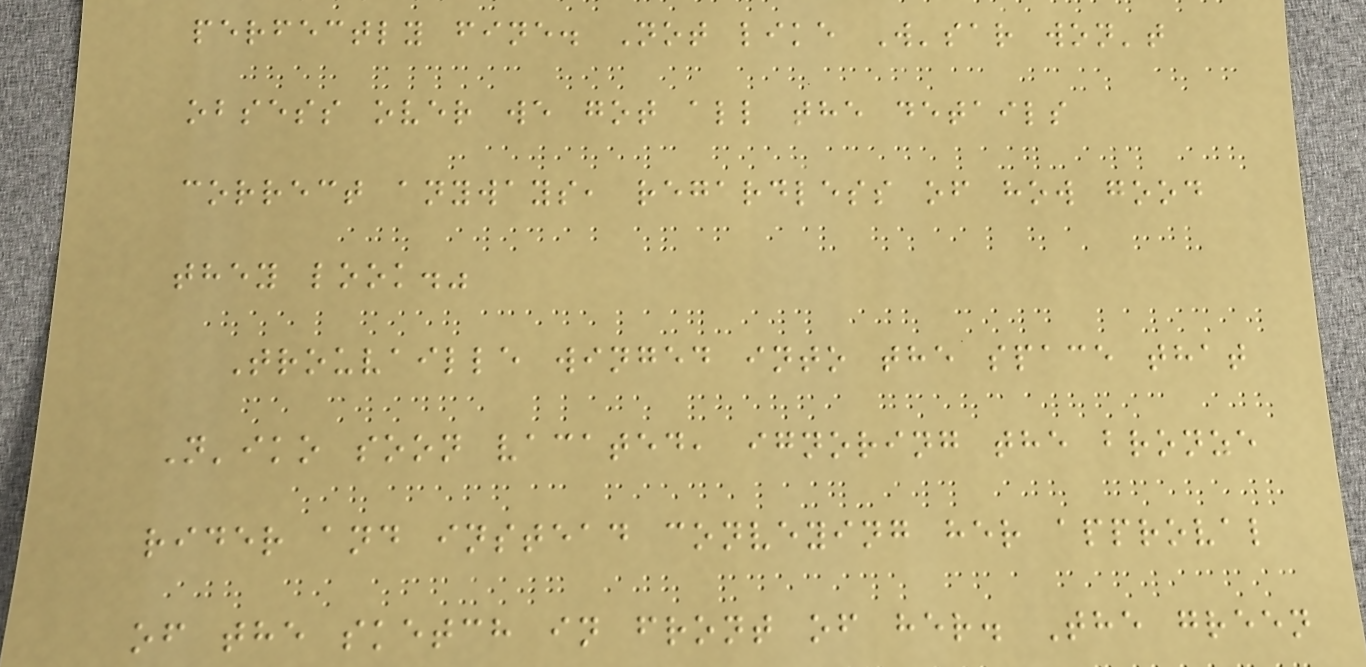perfectly fine. Not like W'sar won't
obsess over we got all the details
correct anyways, regardless of how good
they look."
Trouvaille winged into the space that
N'iko soon vacated, ignoring the bronze
rider and instead conveying her approval
of the sketch in front of her. The green
